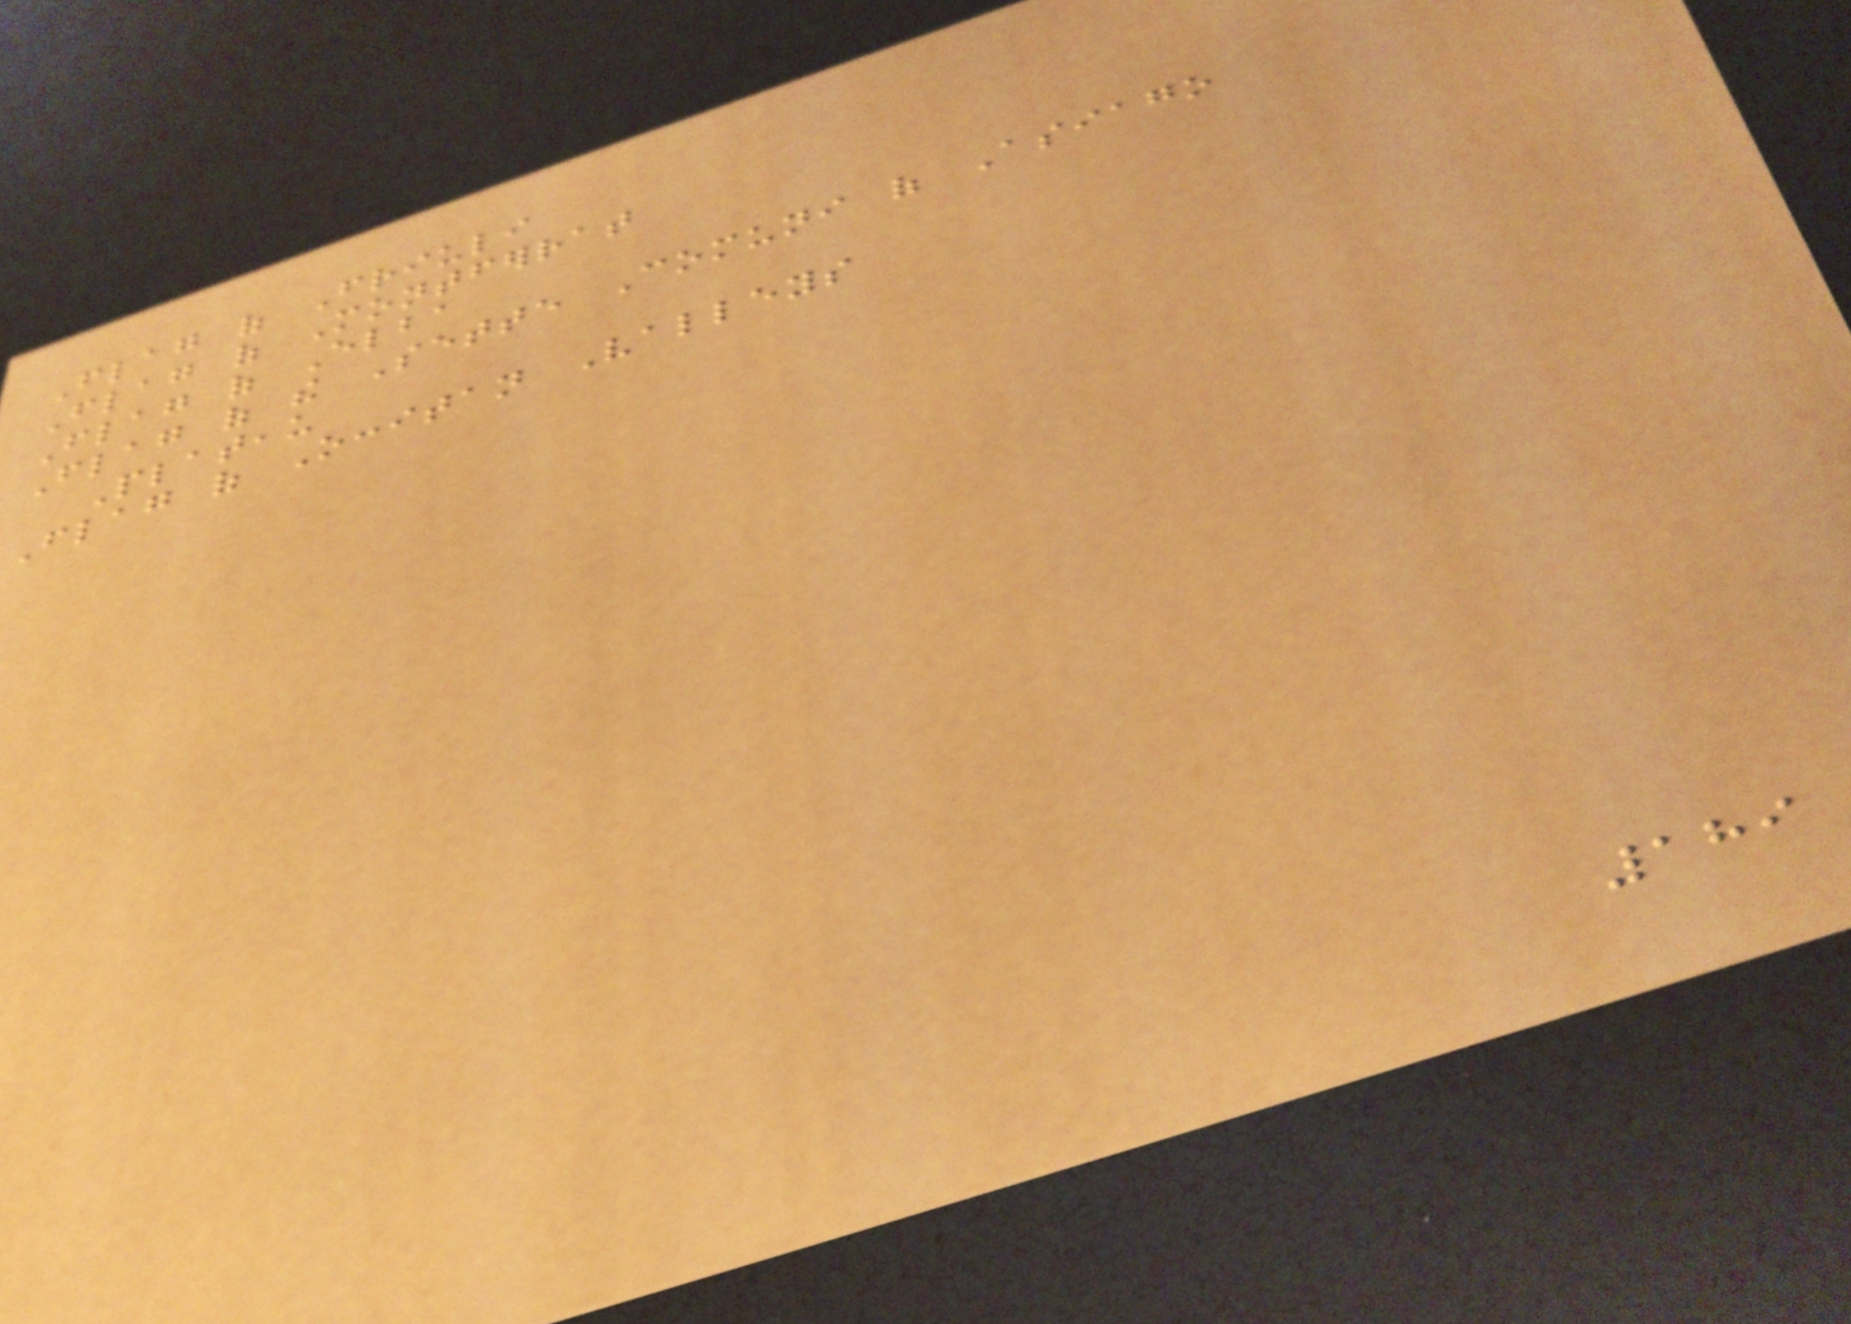Flag of Friuli
Flag of Montferrat
Flag of Elba
Flag of the Sette Comuni of Asiago
Plateau
Flag of Occitan Valleys
189
